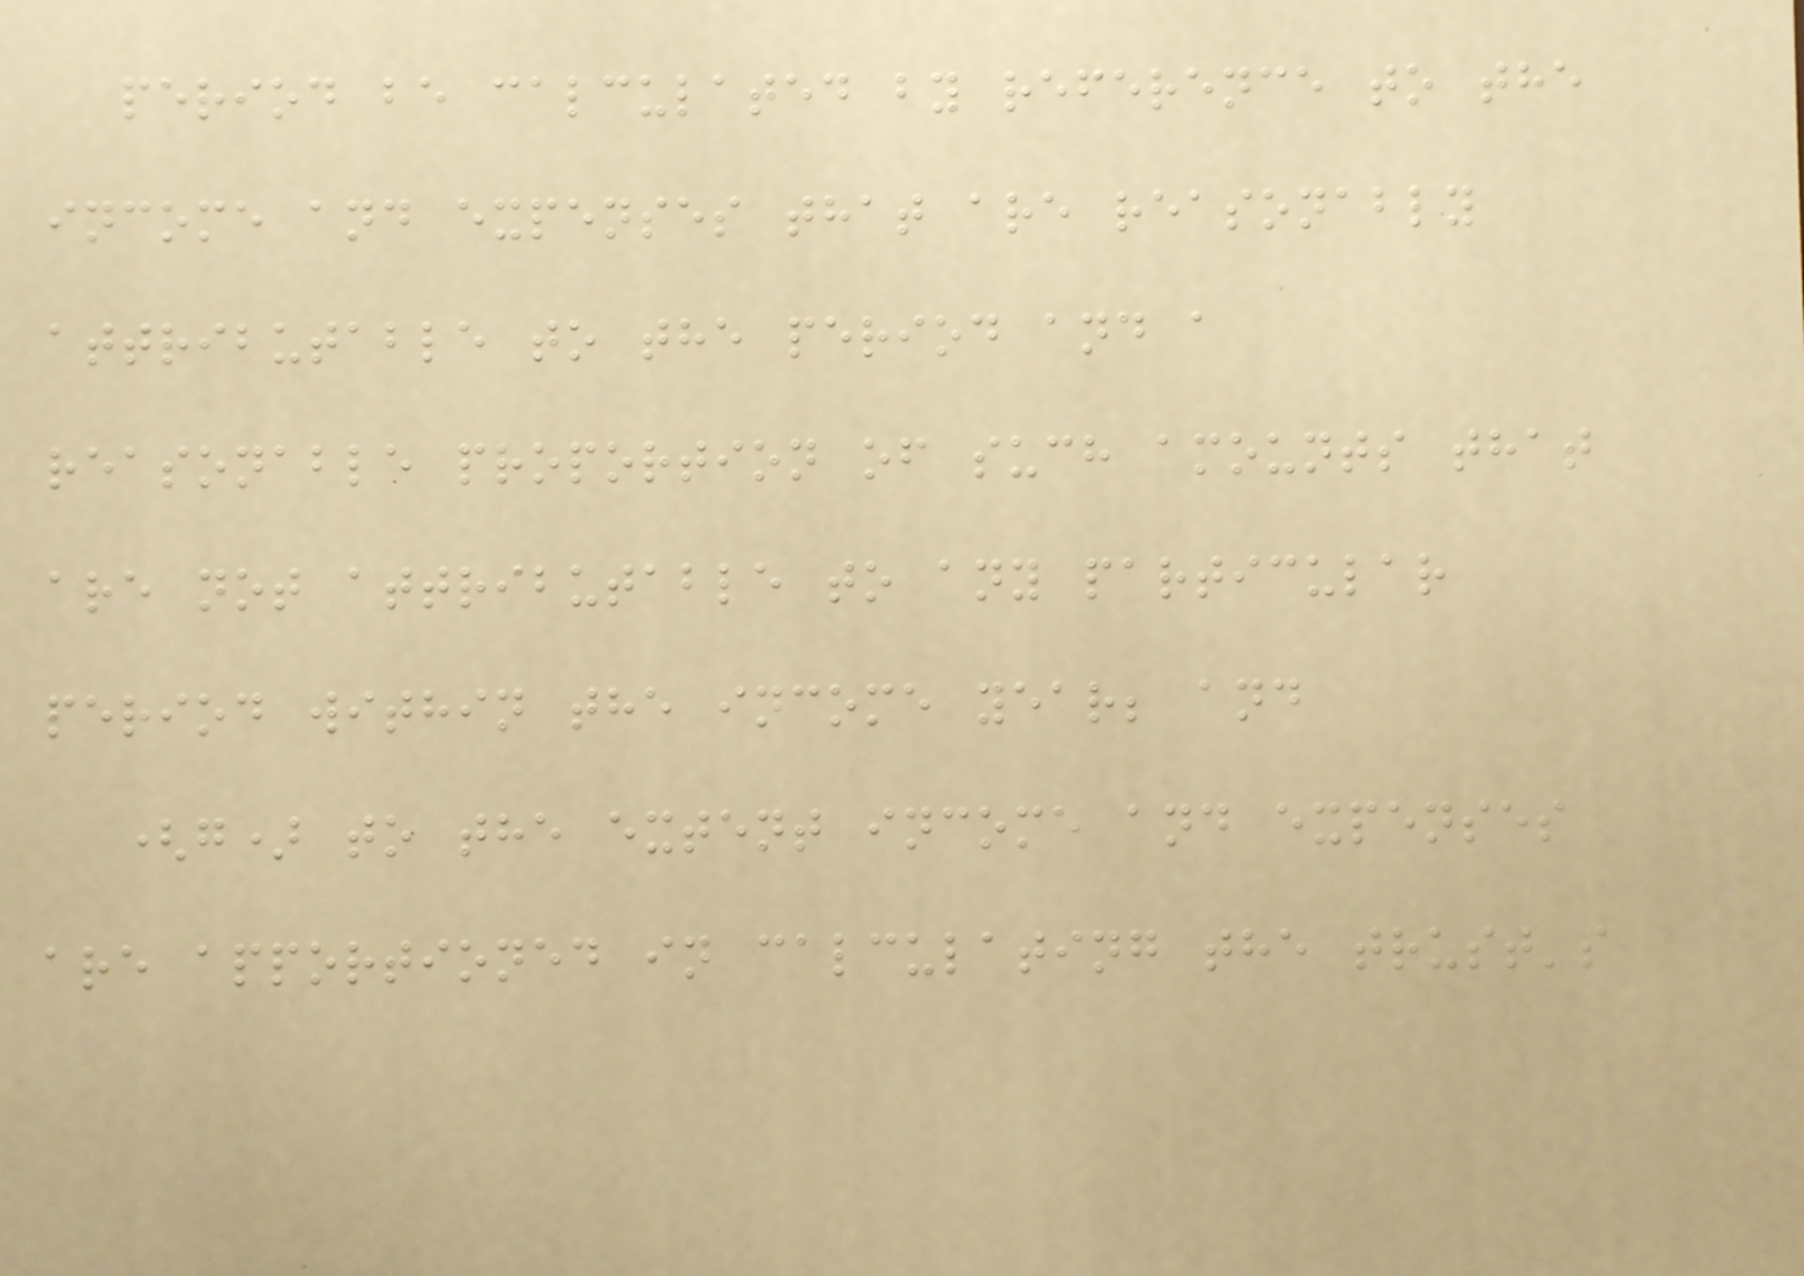period be calculated by reference to the
income and expenses that are reasonably
attributable to the period and a
reasonable proportion of such amounts that
are not attributable to any particular
period within the income year; and
(g) to the extent income and expenses
are apportioned in calculating the trust's
